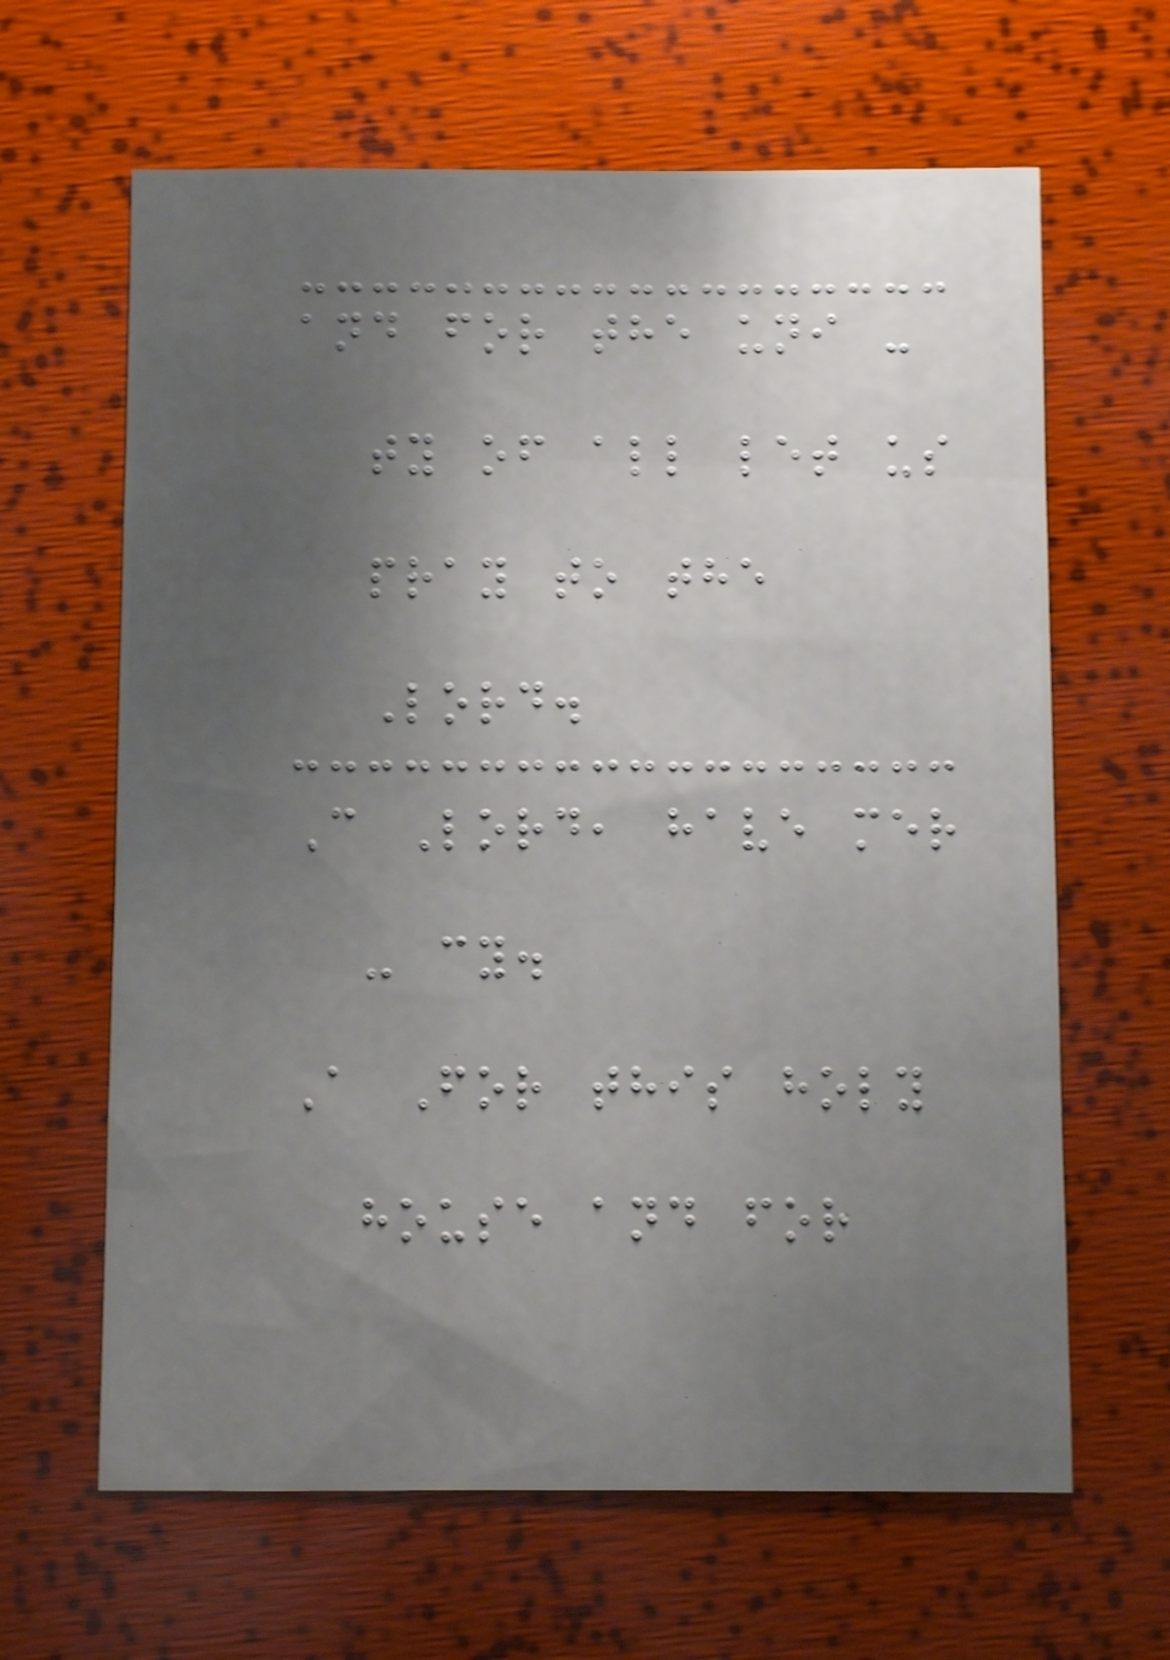and for the uni -
ty of all let us
pray to the
Lord.
C Lord, have mer
- cy.
A For this holy
house and for
